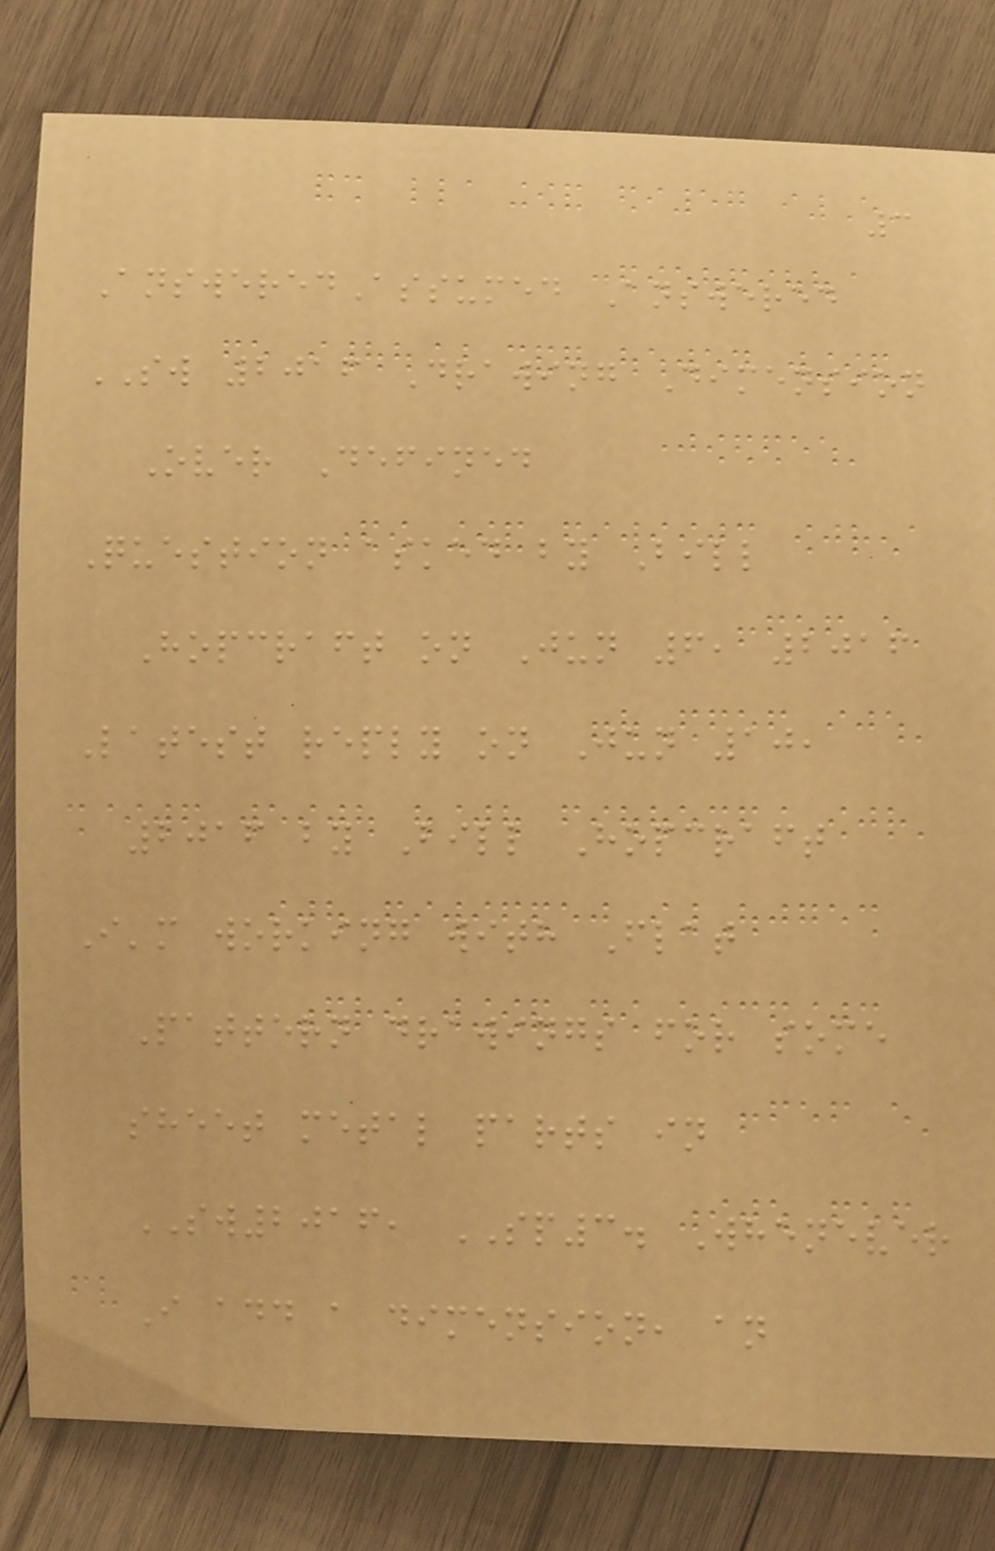3
AnsweredAssumed Answered
SW 2016 Drawing Dimension
Over Defined
Question asked by Bill
Hopcraft on Jun 6, 2016
Latest reply on Jun 10,
2016 by Bill Hopcraft
I'm working with Flat
Pattern drawings for some
sheet metal parts in
SW2016, SP3. Whenever
I add a dimension, an
